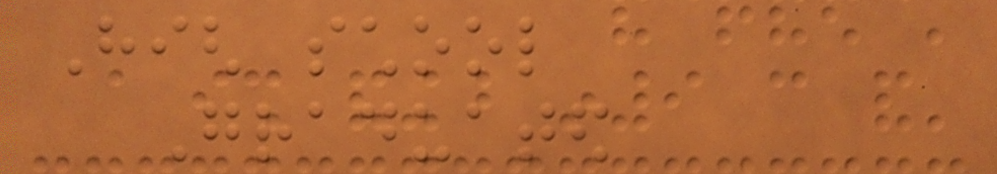High school
Graduated
